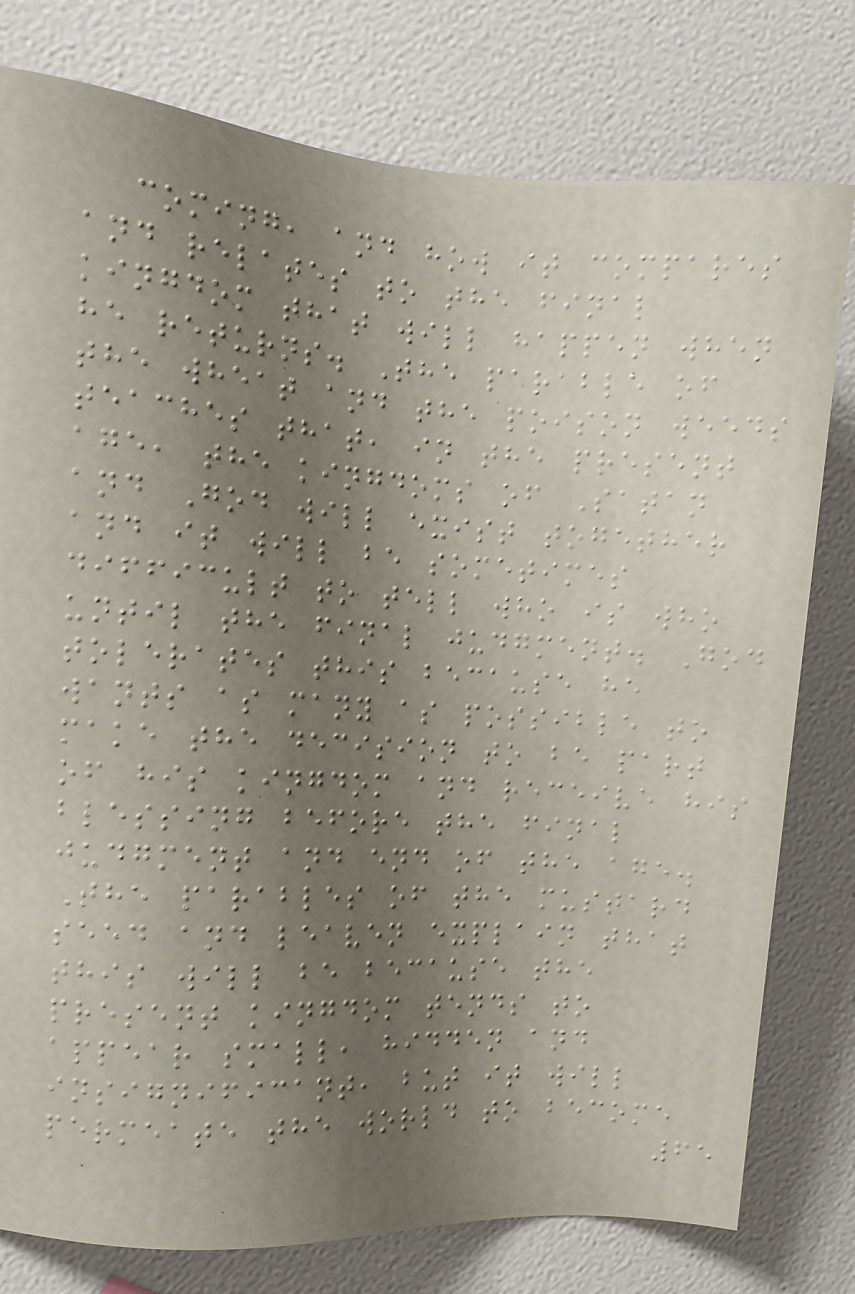coming, and how it compares
and relates to the final
kingdom that will happen when
he returns. The parable of
the wheat and the poison weeds
teaches that, in the present
age, the kingdoms of Satan
and God will exist together
and it will be sometimes
difficult to tell who is who
until the final judgment. God
tolerates this because he
wants as many as possible to
make the decision to be part
of his kingdom and receive his
blessing before the final
judgment and end of the age.
The parables of the mustard
seed and leaven explain that
this will be because the
present kingdom tends to
appear small, hidden and
insignificant, but it will
permeate the world to become
65
